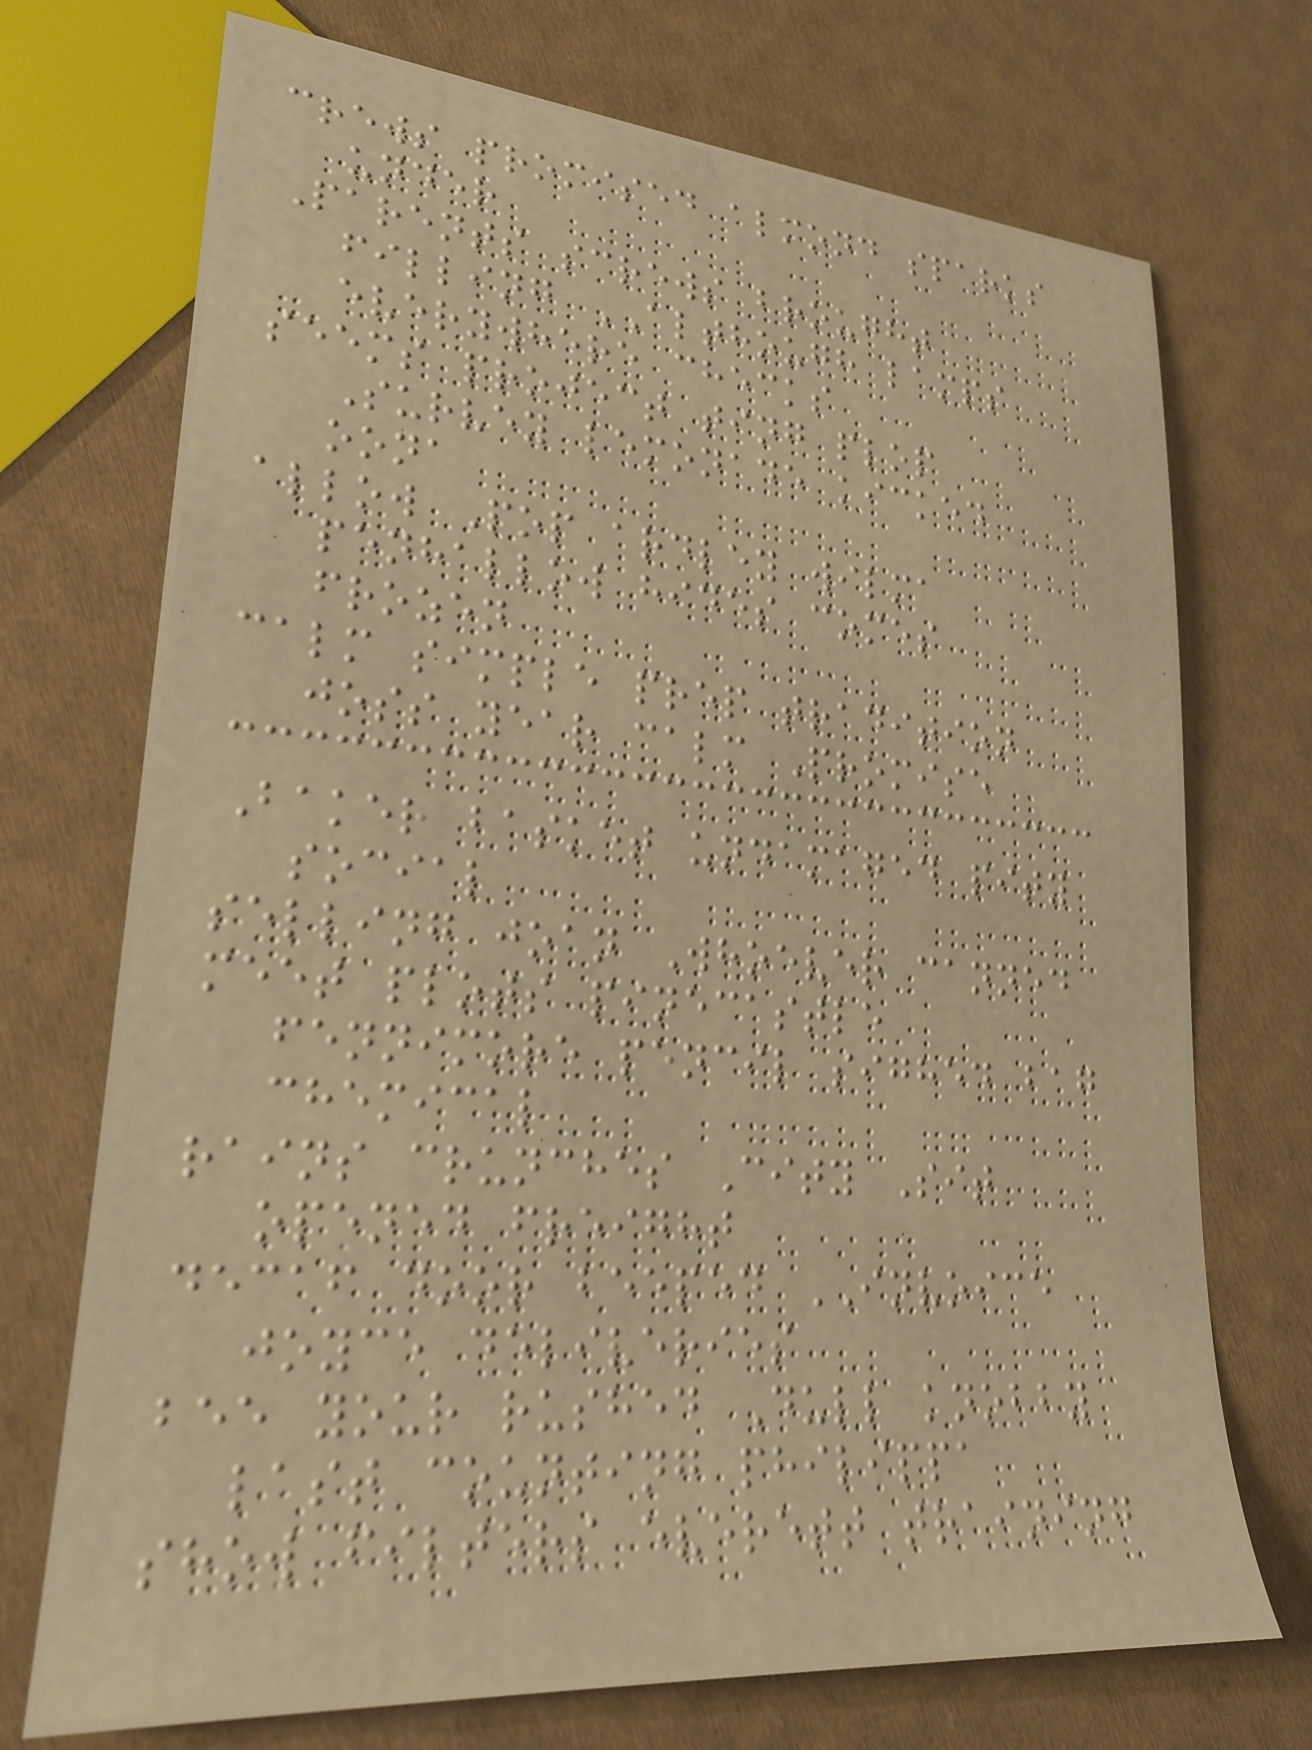crews promised almond sparks
under
Parents screws brought
filling ALTHOUGH lamps
everywhere checks
seems project ting plop
Survey lemonade kicked
oona
allow Pop ardley wilma
penhallow hides comes
frozen
calm simple prep tradition
joss year calm Promise
Baker basket undamaged pity
social
selling joan Whoever canned
meet plots pinecastle
fennimore pencil sighed bag
chemical
rains crunches City Sit
opened freight
decaf door beeped INVOICE
joyce deliveries
bee your rushed Dull knobby
last counting philippa
show filters everett training
